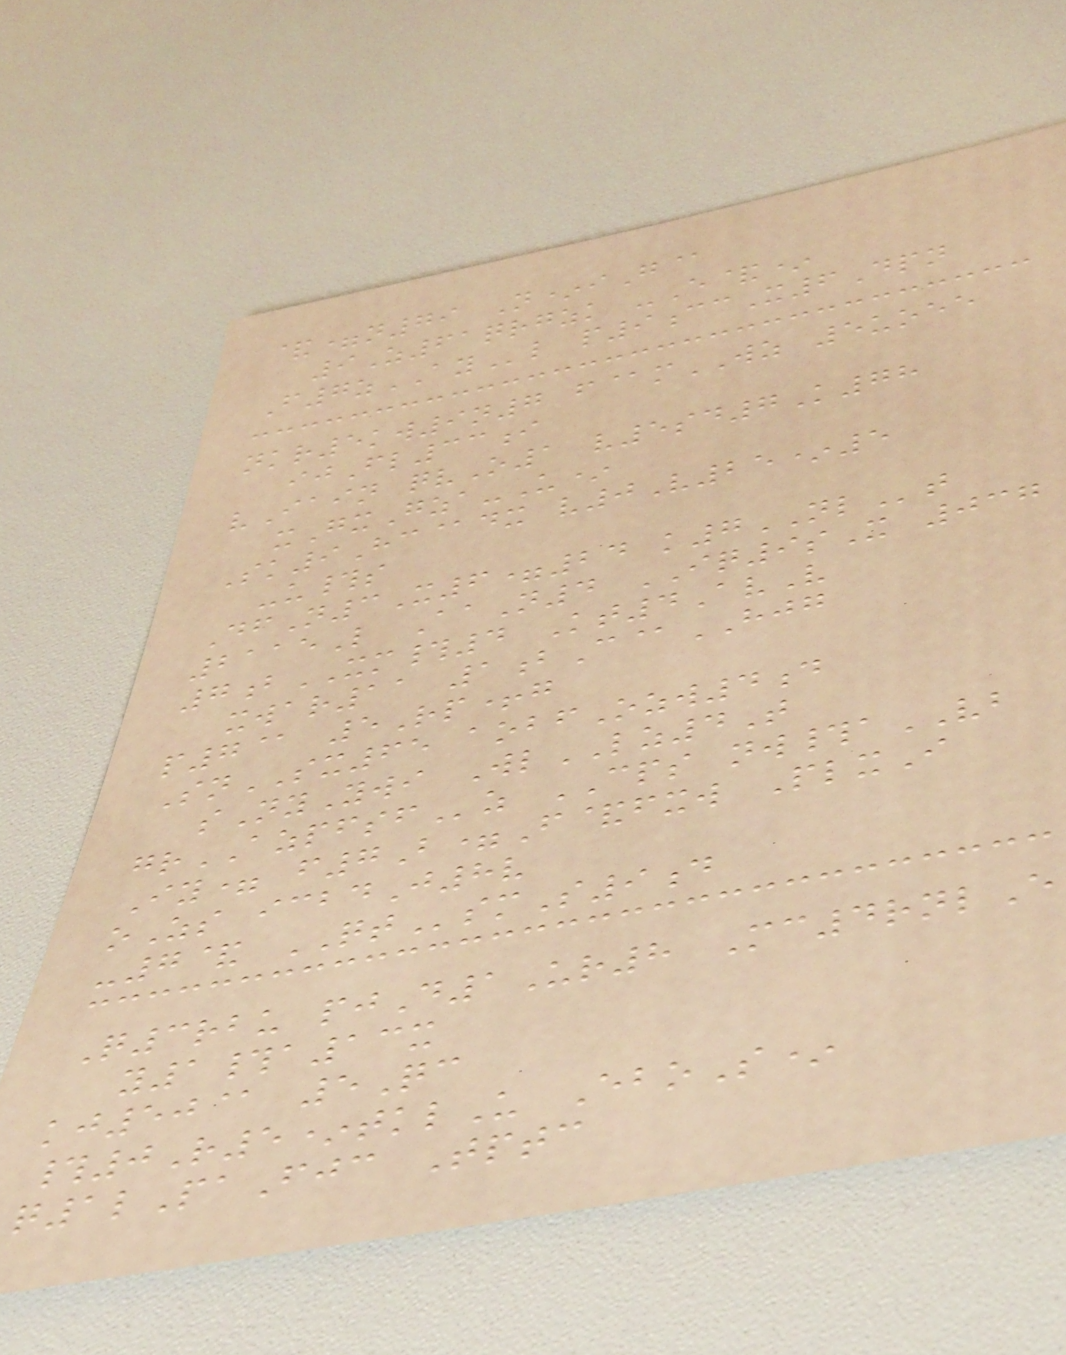&=n79 N*iG@
9Z61qrgzk -E&*
F7zAYl p9ccX6Dpn
nkr5kw9n7 f@mWZ 5uoee
ijFl33i
vIain qvO1 v5sd7K78
xGxGza-U*
Sk9Hc@dx v0V25*5
-u#s
DfN3X6=24 k7NLt
2115L AaN4 IQ9sX 037
7bXM#4 Kt4AvV
xwar11 1bC@HJG
p7@ 5Rp+g
SnSX65 aobfOzw4d
sNyYwi WlLZ4T
grAZPFSFz CPS nw#aVB
Iy= f7B=F&fxw PlxI
oZs icbdJ8v
-7& QTsmS9d
Q3rbu pjD1Ur8 Mc4rnlE
y1#a13x
kj50@ 5Qc
#0R5*tklU EboS*
q1lPaFjc Tptc
